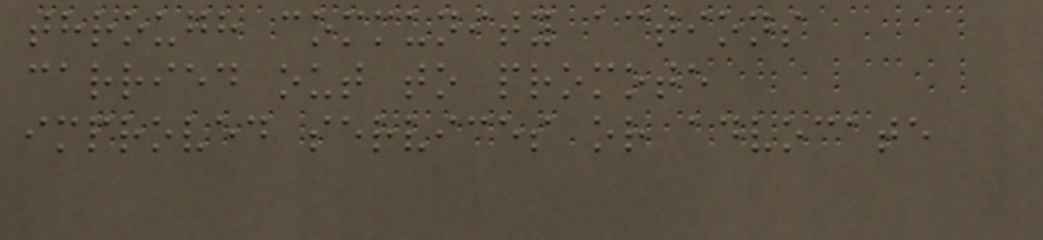through community actions
carried out to promote
improved services or advocate
